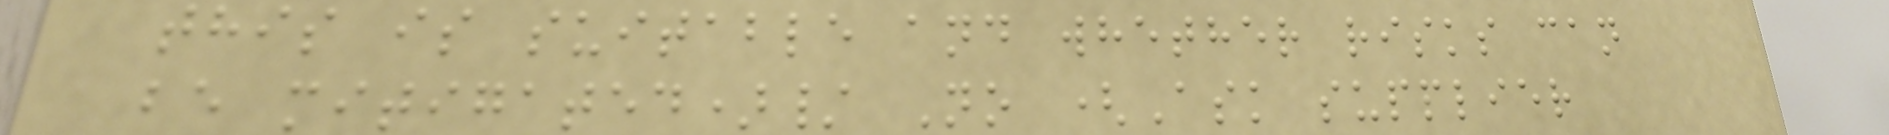this is suitable and whether risks can
be mitigated)/ No (Ask supplier
